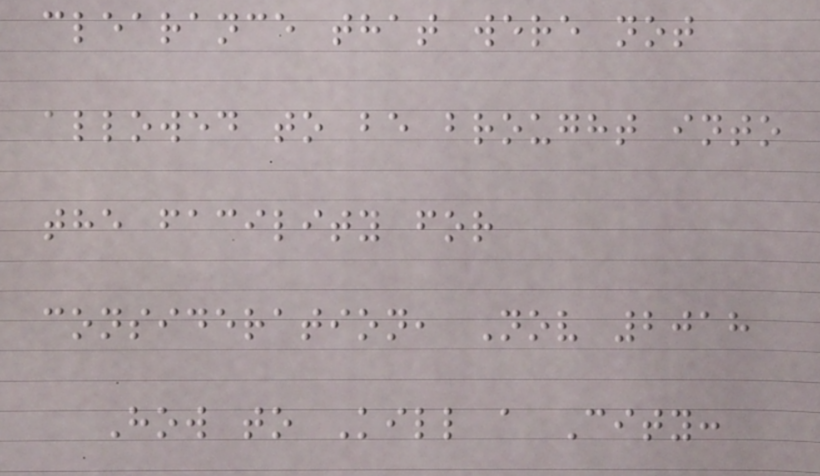clearance that were not
allowed to be brought into
the facility for
consideration, Nov 2018
How to Kill a City:
